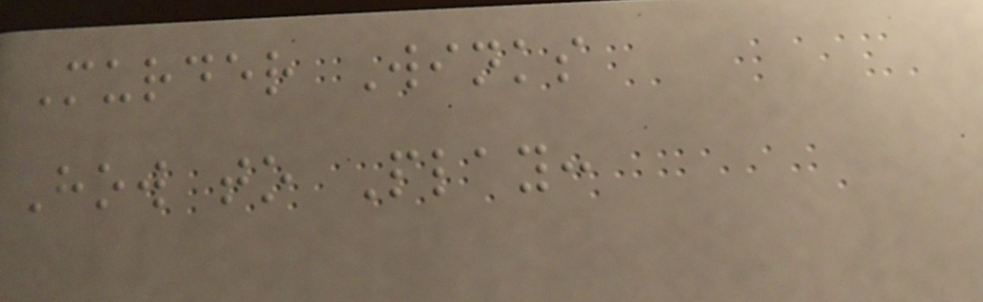Murder Winks
How to Play:
